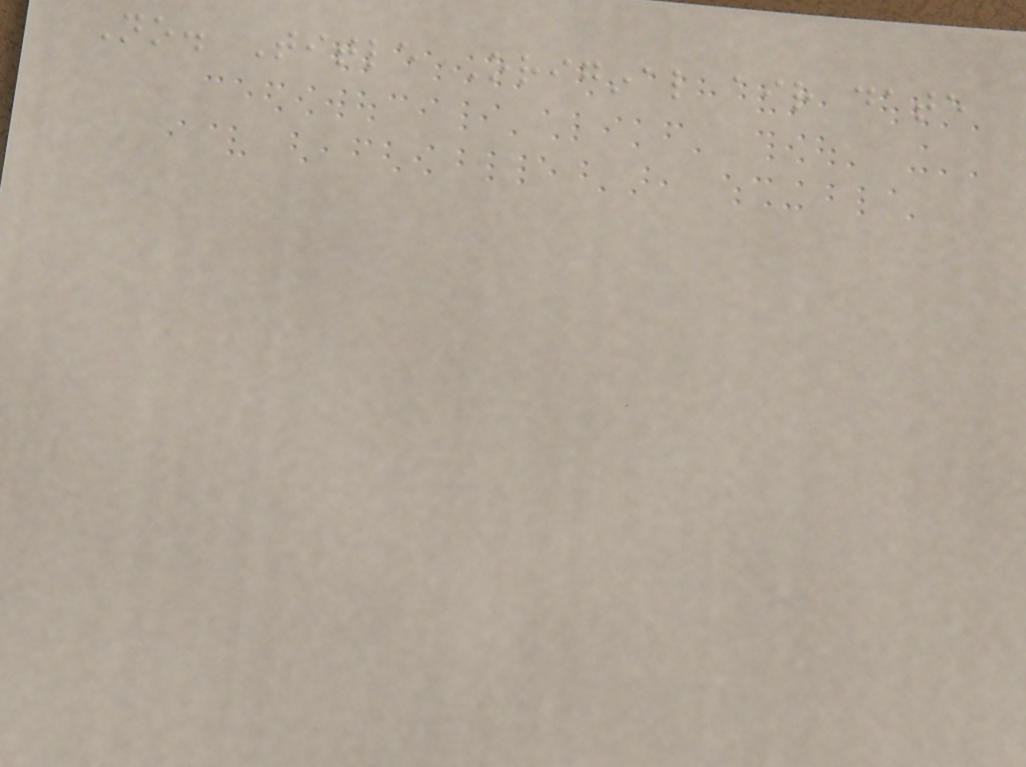No. Title Original air date
